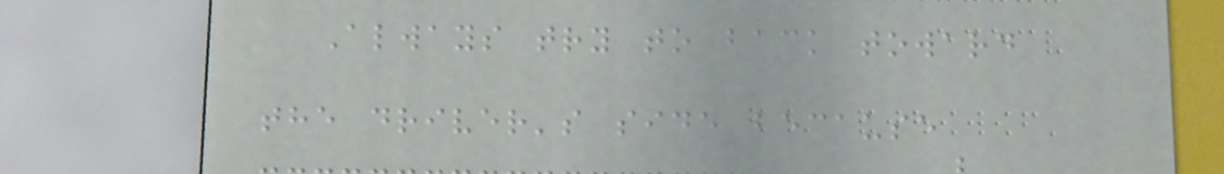Always try to back toward
the driver's side because
